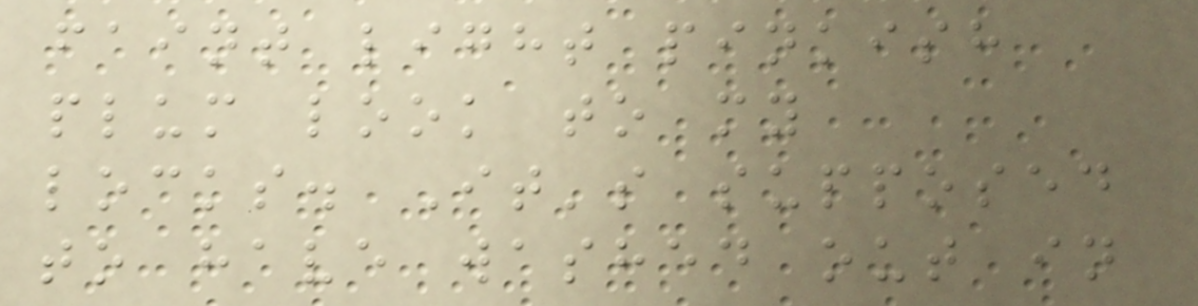faint light pinkish
plum look to my
locks. It's supposed
to have washed out in
